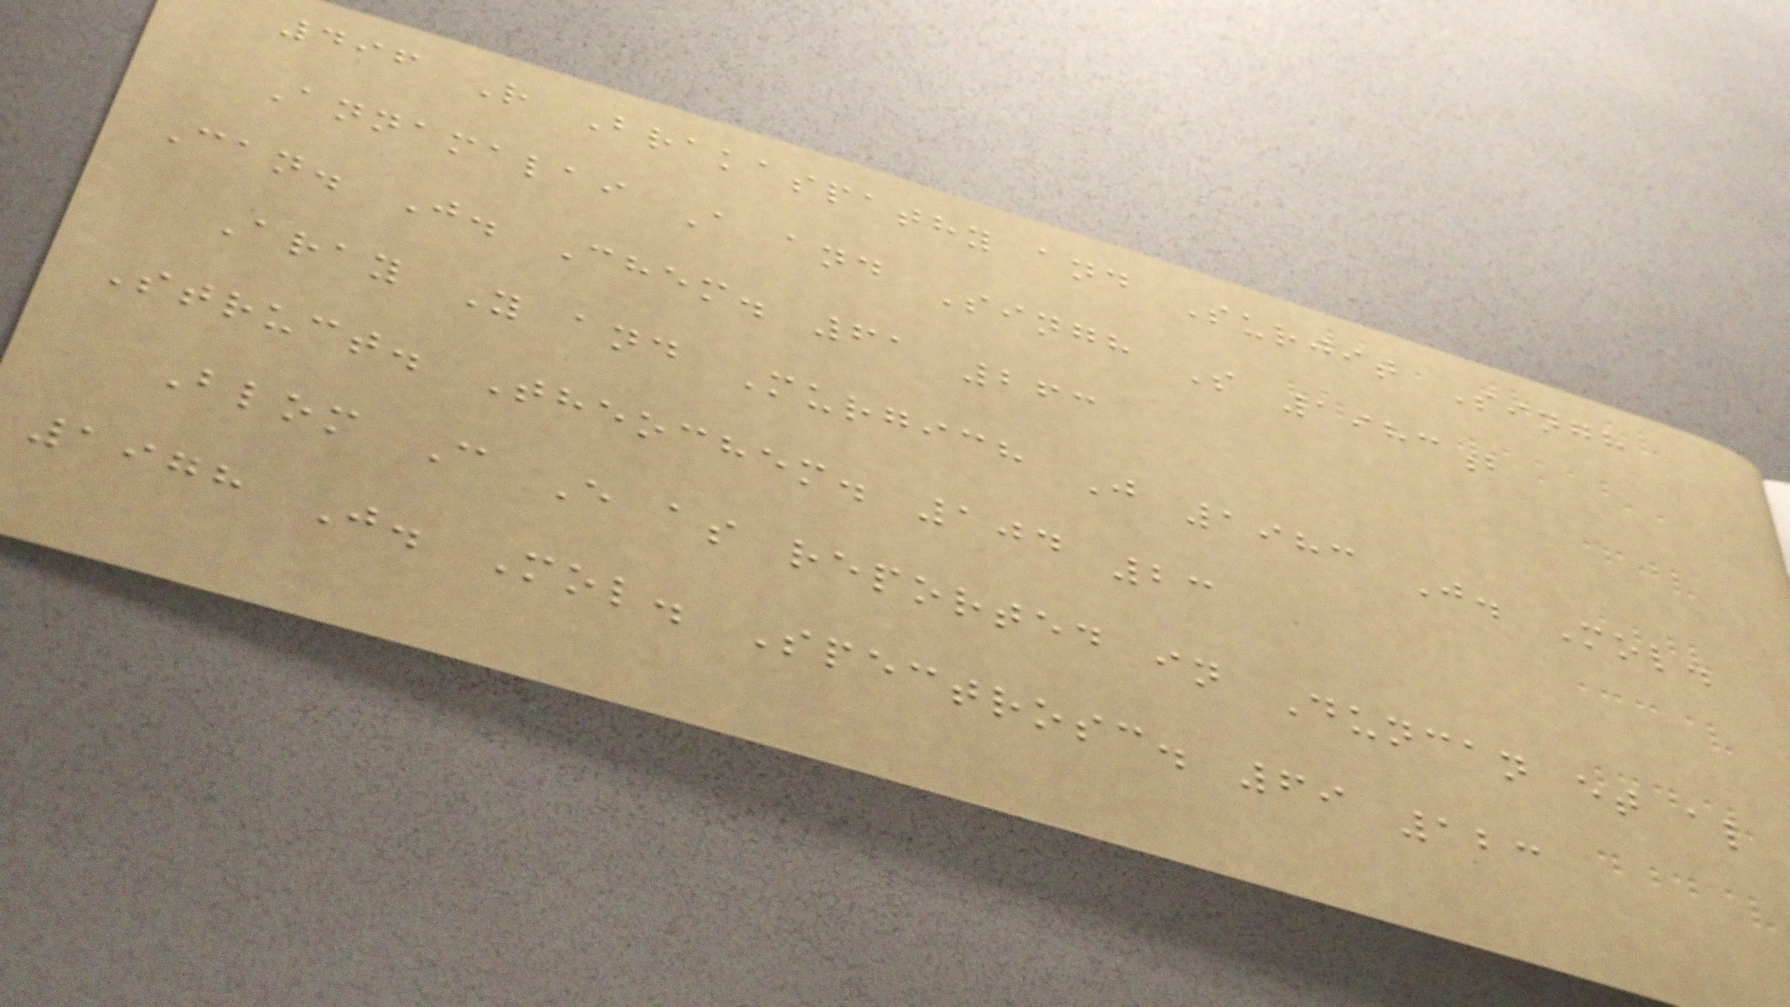496 R Brakaspathy and Surjit Singh
Annamalai A and Singh S 1983b
Can. J. Chem. 61 263
Aray Y and Murgich J 1983 J. Mol.
Struct. Theochem. 104 23
Blom C E as reported in Duncan et al
1978 J. Mol. Spectrosc. 69 123
